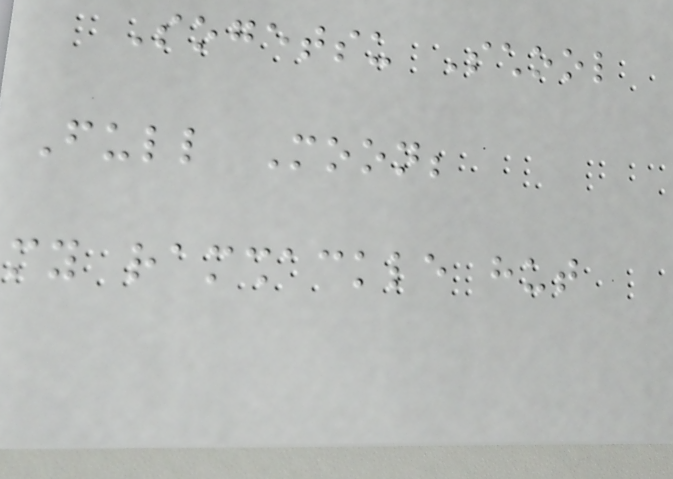Sogetsu School
Full Moon;
my ramshackle hut
